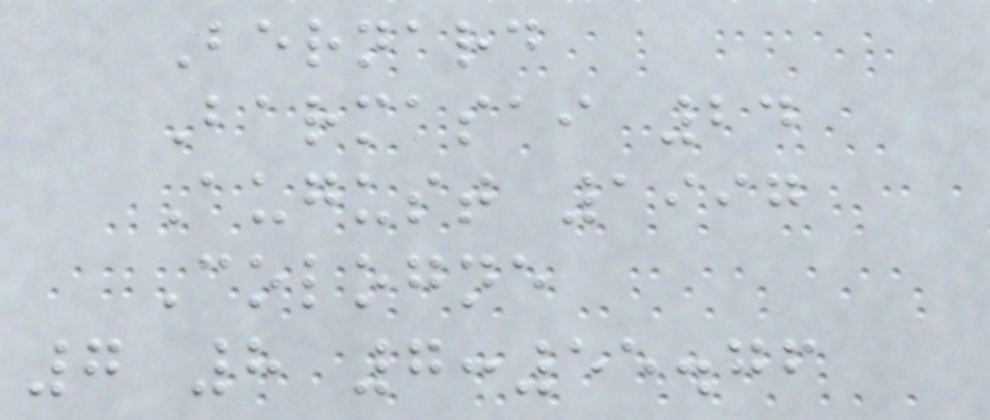Bernard
Barmasai 24
August 1997
Cologne
7 8 7:55.76
